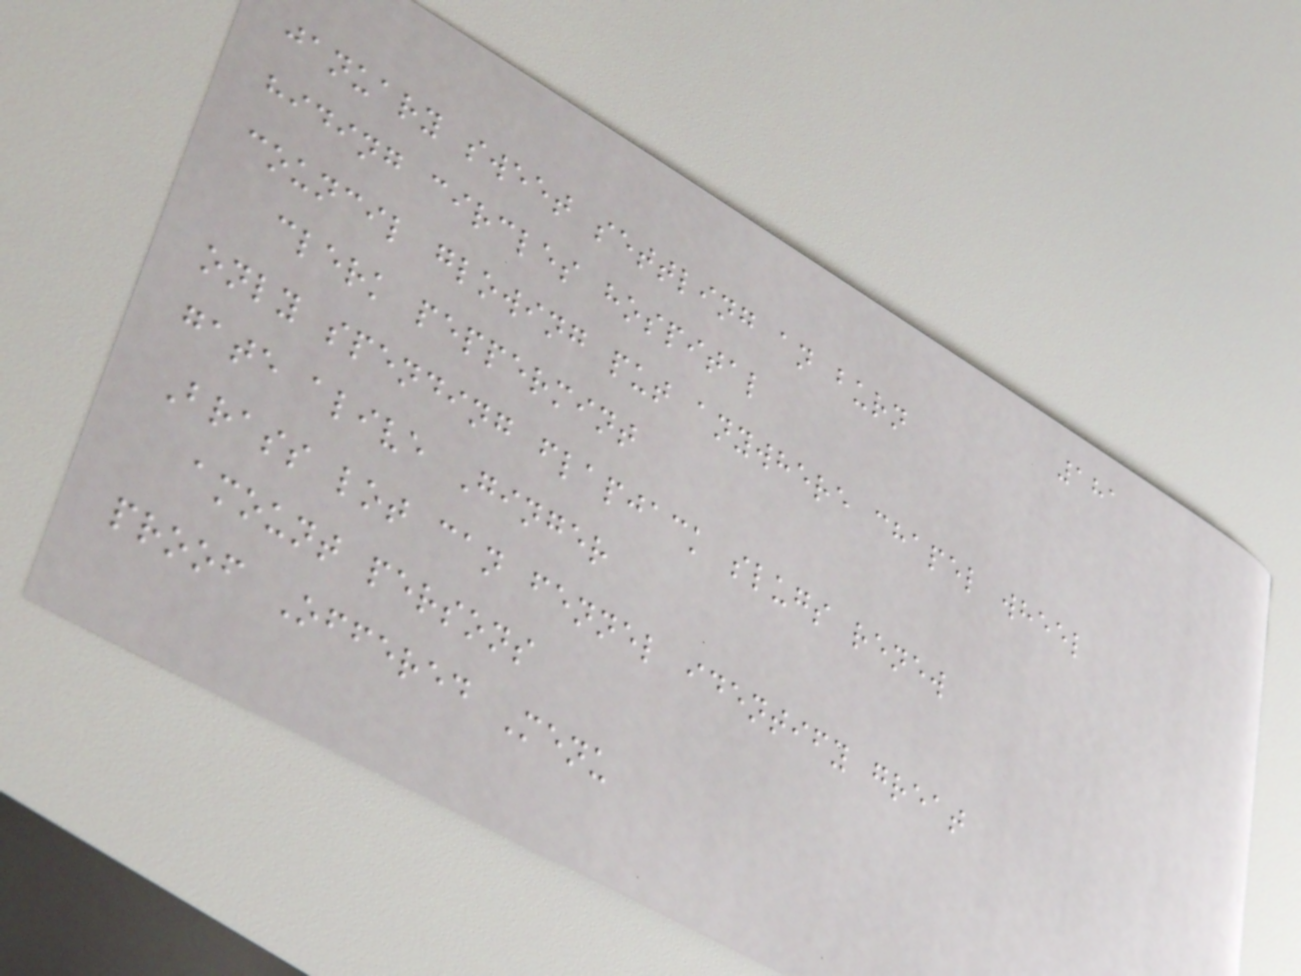181
january sweet settling an burn
hiding circles hospital
council glowing put anywhere chapel wheel
clerk peppermint
only spending flapjack slugs renew
gate alive Ginger
Brass lot can fennel identify great
amount persons
proof Offered Menu
